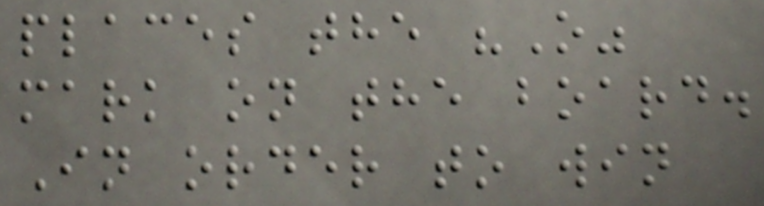places the "O"
mark on the board.
In order to win
